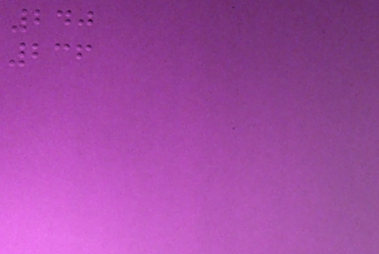240
236
